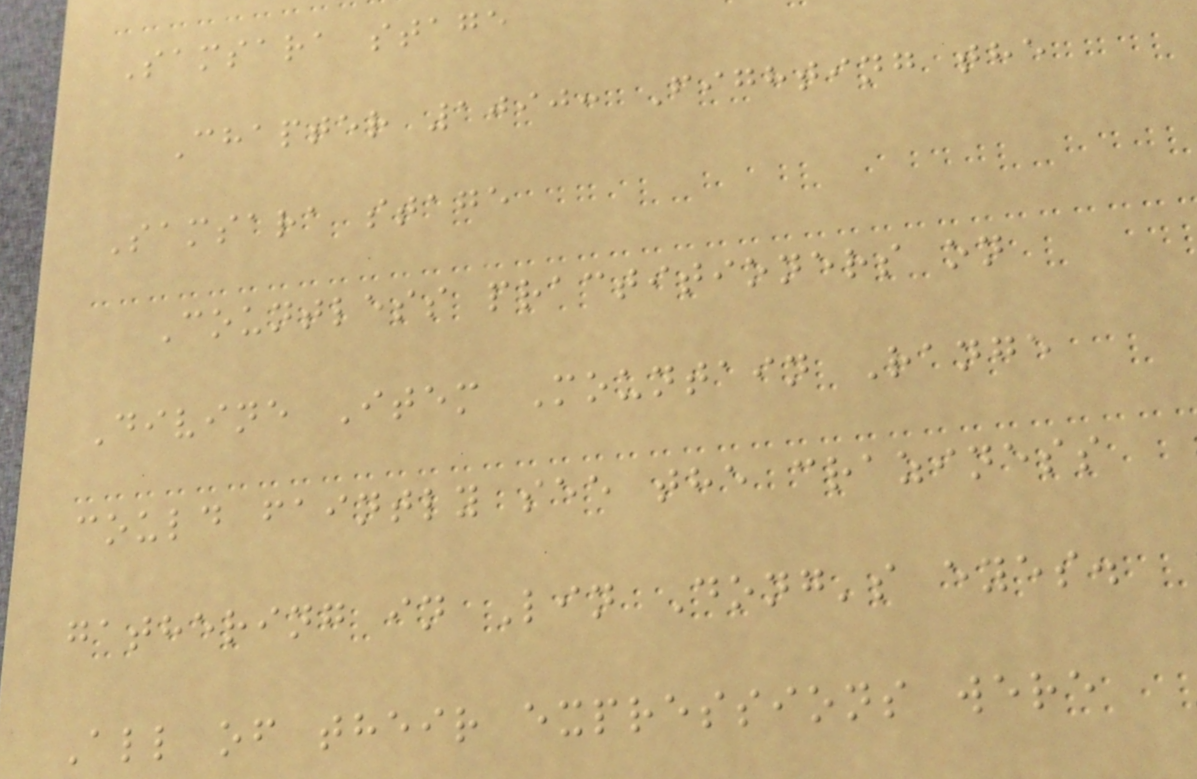Samsara stage
Chapter 1090: Fighting the
Samsara stage
Countless practitioners on
Divine Item Mountain Range
could faintly see the craziness
gathering in Lin Dong's eyes.
All of their expressions were
